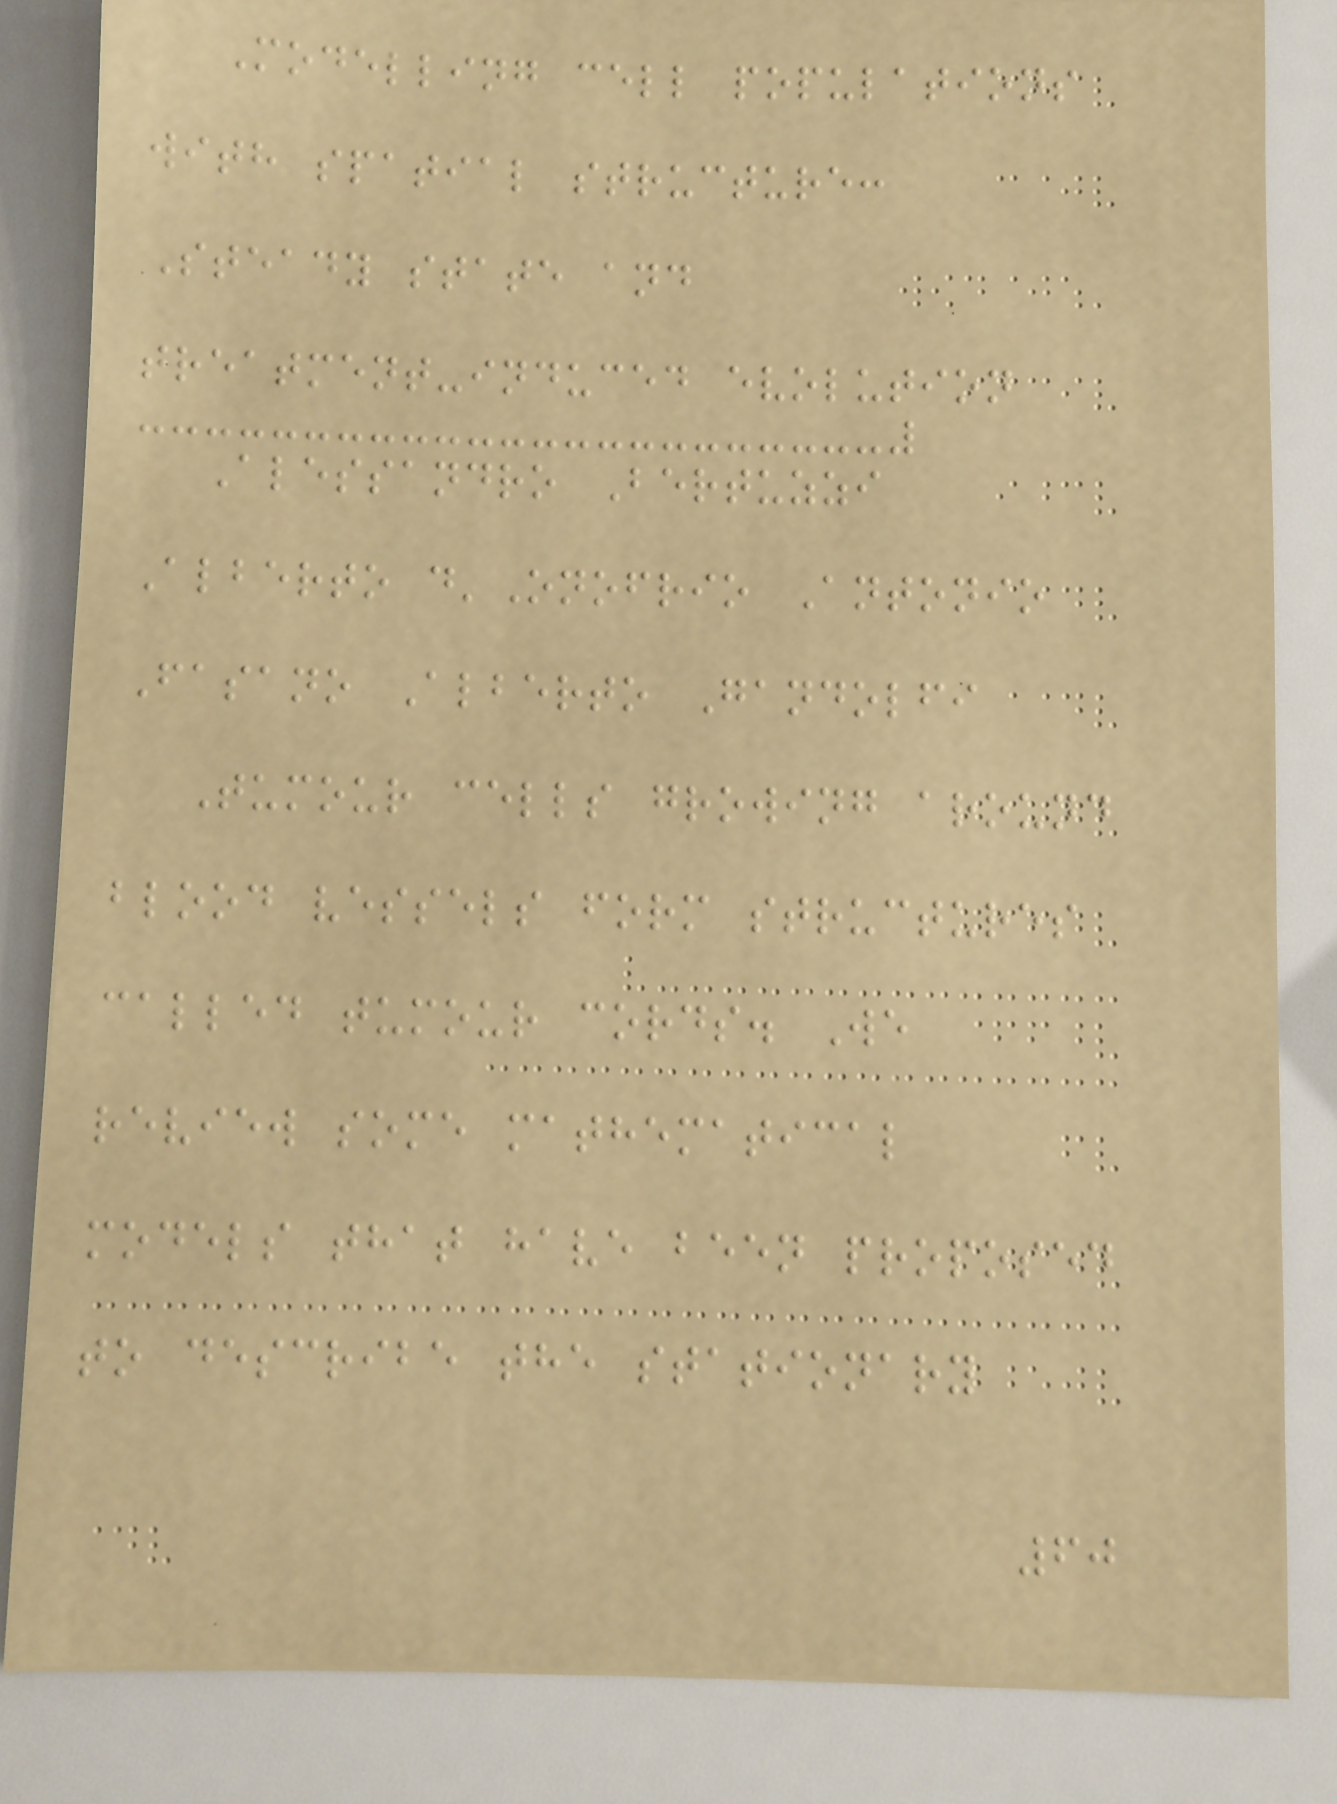Modelling cell populations
with spatial structure:
Steady state and
treatment-induced evolution
Alessandro Bertuzzi
Alberto d'Onofrio Antonio
Fasano Alberto Gandolfi
Tumour cells growing around
blood vessels form structures
called tumour cords. We
review some mathematical
models that have been proposed
to describe the stationary
60
